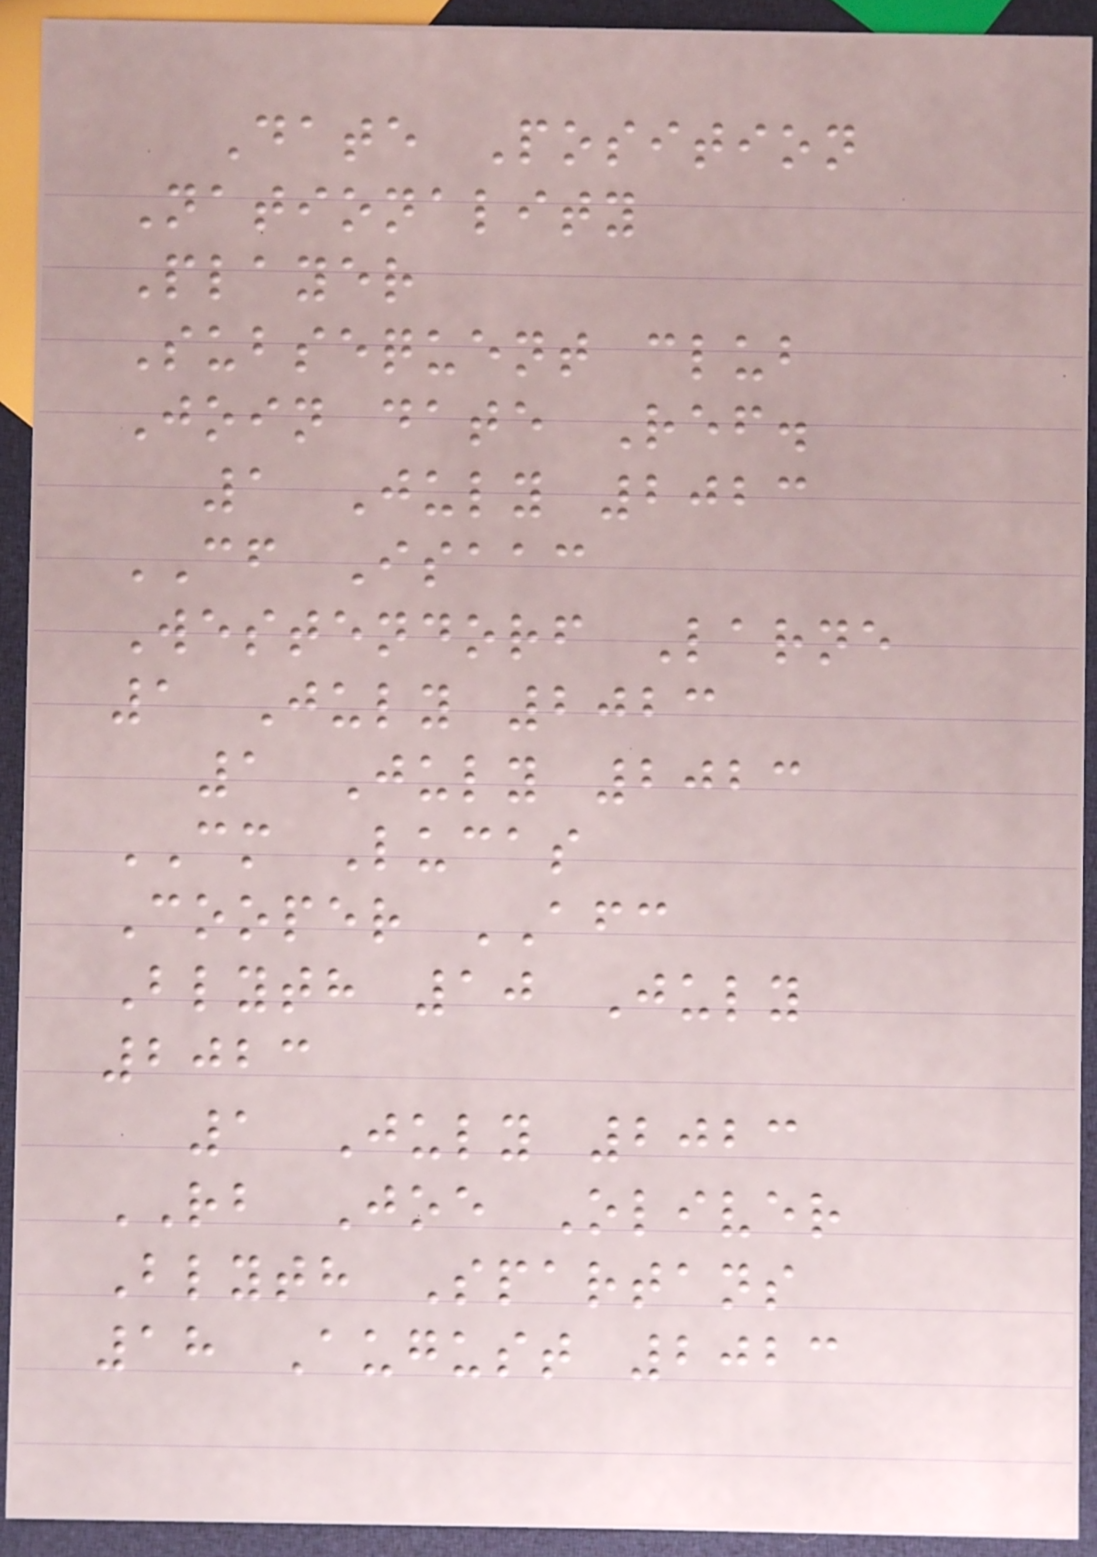Date Position
Nationality
Player
Subsequent club
Join date Ref.
1 July 2023
CF Isaac
Westendorf Larne
1 July 2023
1 July 2023
CM Lucas
Cooper AFC
Blyth 10 July
2023
1 July 2023
RB Joe Oliver
Blyth Spartans
18 August 2023
